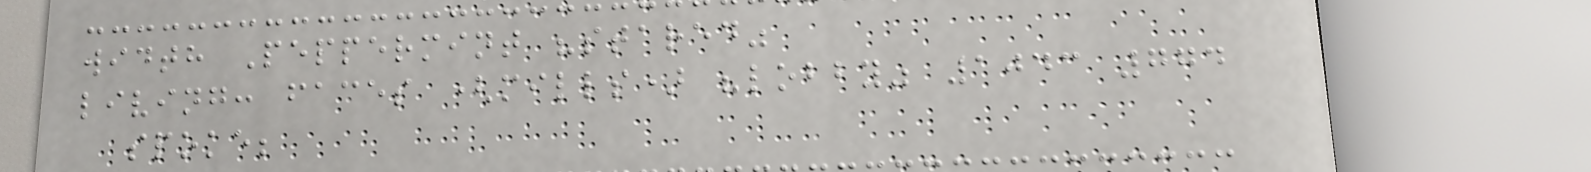width Peppermint "stared"
living: faces (mills) "lobby" 1043 774
spoke;
